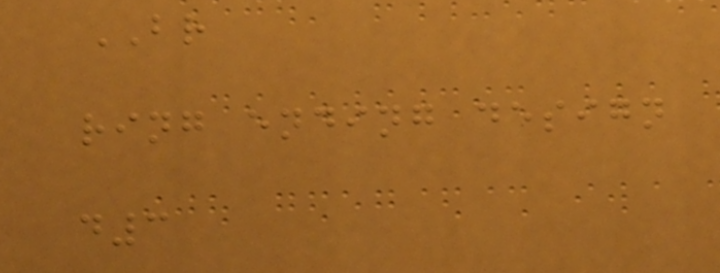BR
ring ending design
d3
